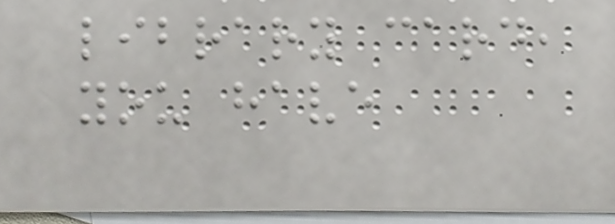library card,
you have
